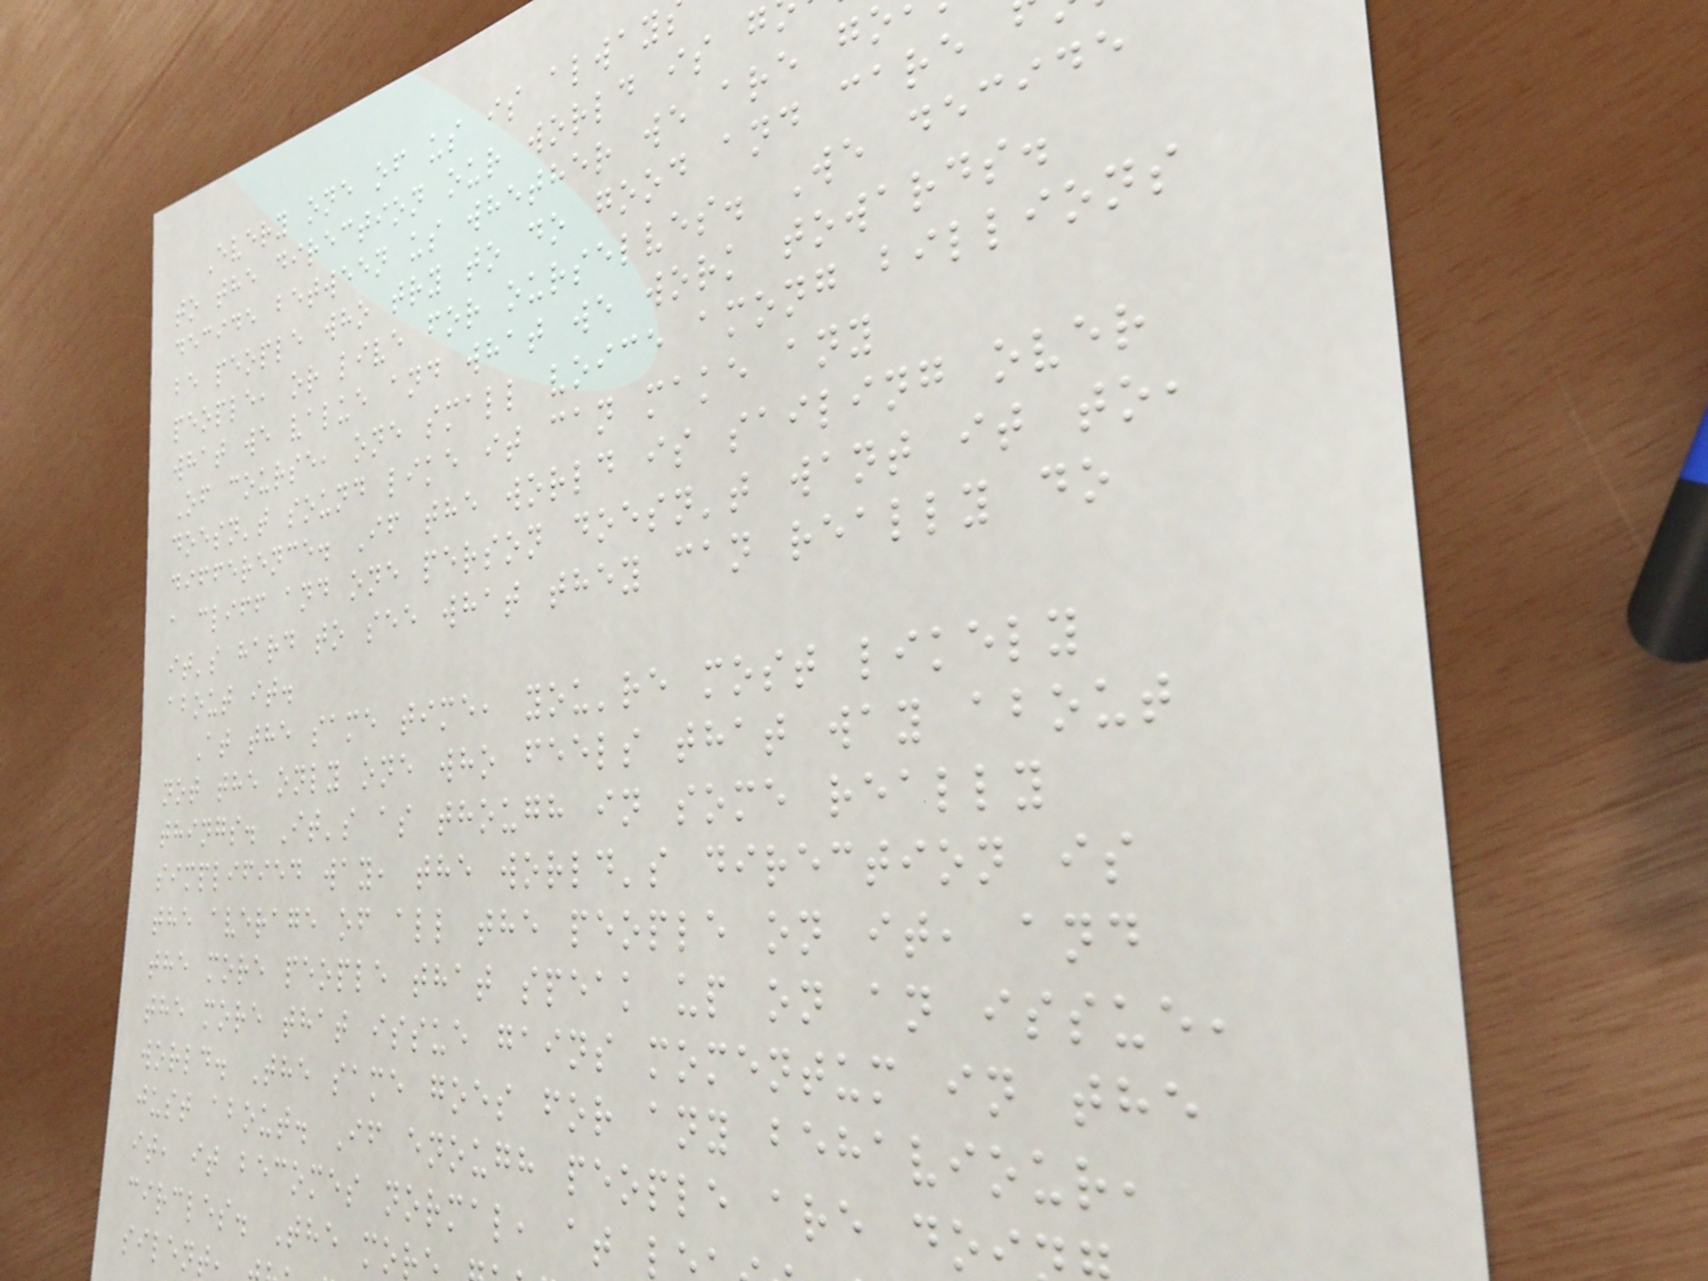Every one of us is alway
to the direction our world is g
decide between us whether we are g
be people who try to do good and care
people, or live for ourselves. We decide
what we value and what we work towards.
Of course, one small voice among billions
doesn't sound like it can make any
difference. If the world is sailing over
a cliff and one person doesn't want it to,
it's hard to see what they can really do
about it.
At the same time, you're most likely
not the only one who feels that way about
things. It's as though in some really
simplified way, the world's direction is
the average of all the people on it, and
the more people that speak up on an issue,
the more that issue gains momentum in the
world. The same goes for any behaviour,
just about. If enough people are do
it, it becomes normal, at l
circles. The mor
